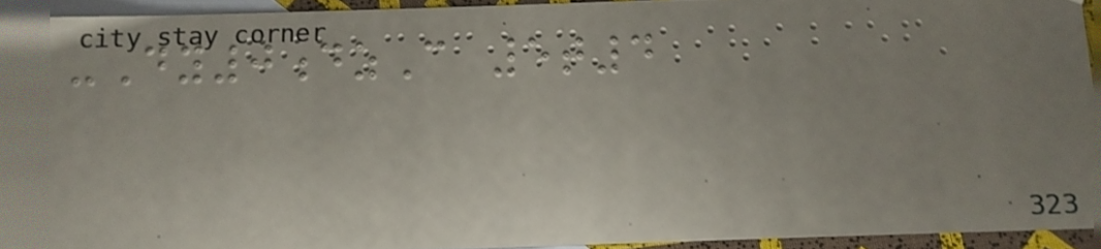-Dy0dzC 5t4
